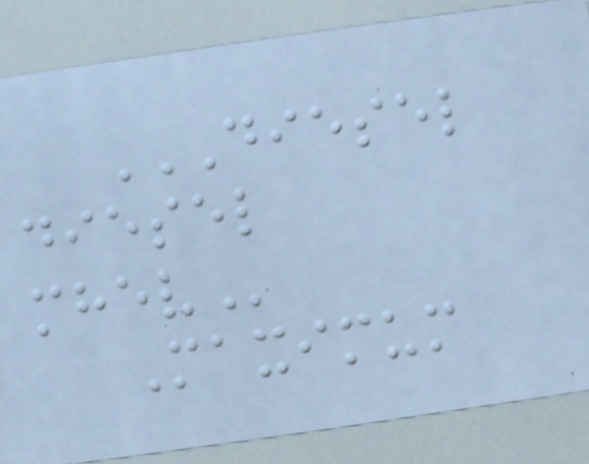DIESEL
DIESEL
MHEV
Maximum
